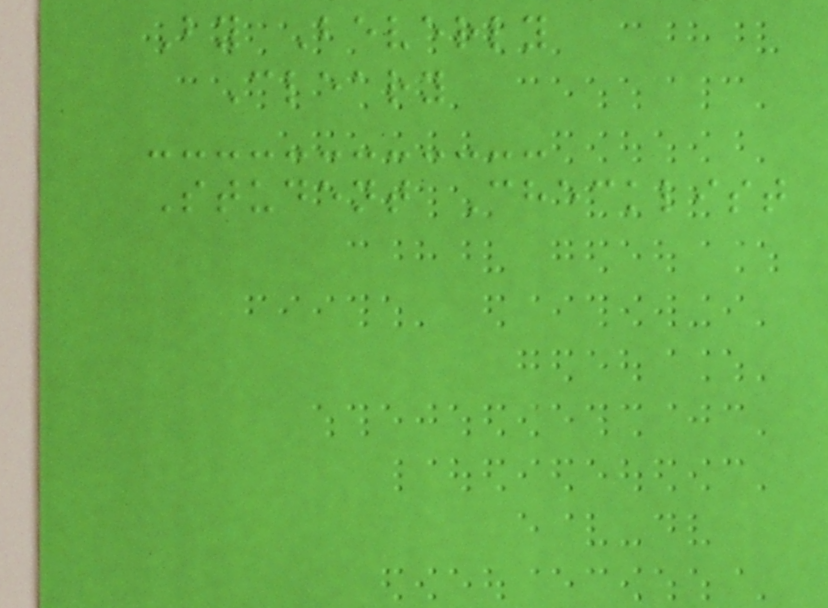By Beverly
Cleary
Student Checklist
